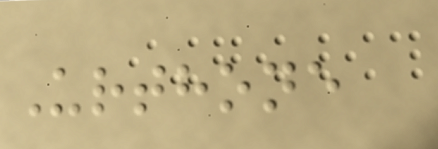Urthone
